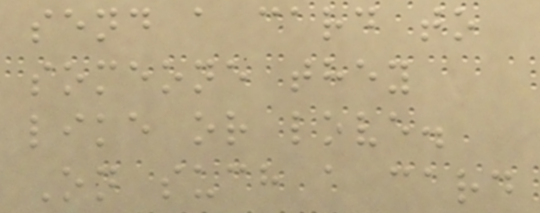send a card to
someone they
like or love.
On such a card
